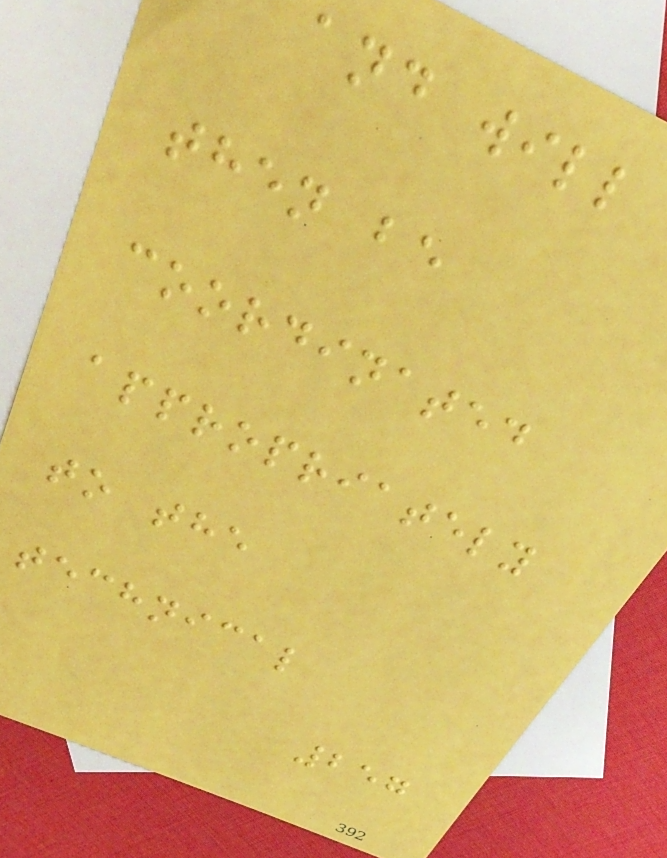and will
then be
coordinated
appropriately
to the
technical
257
